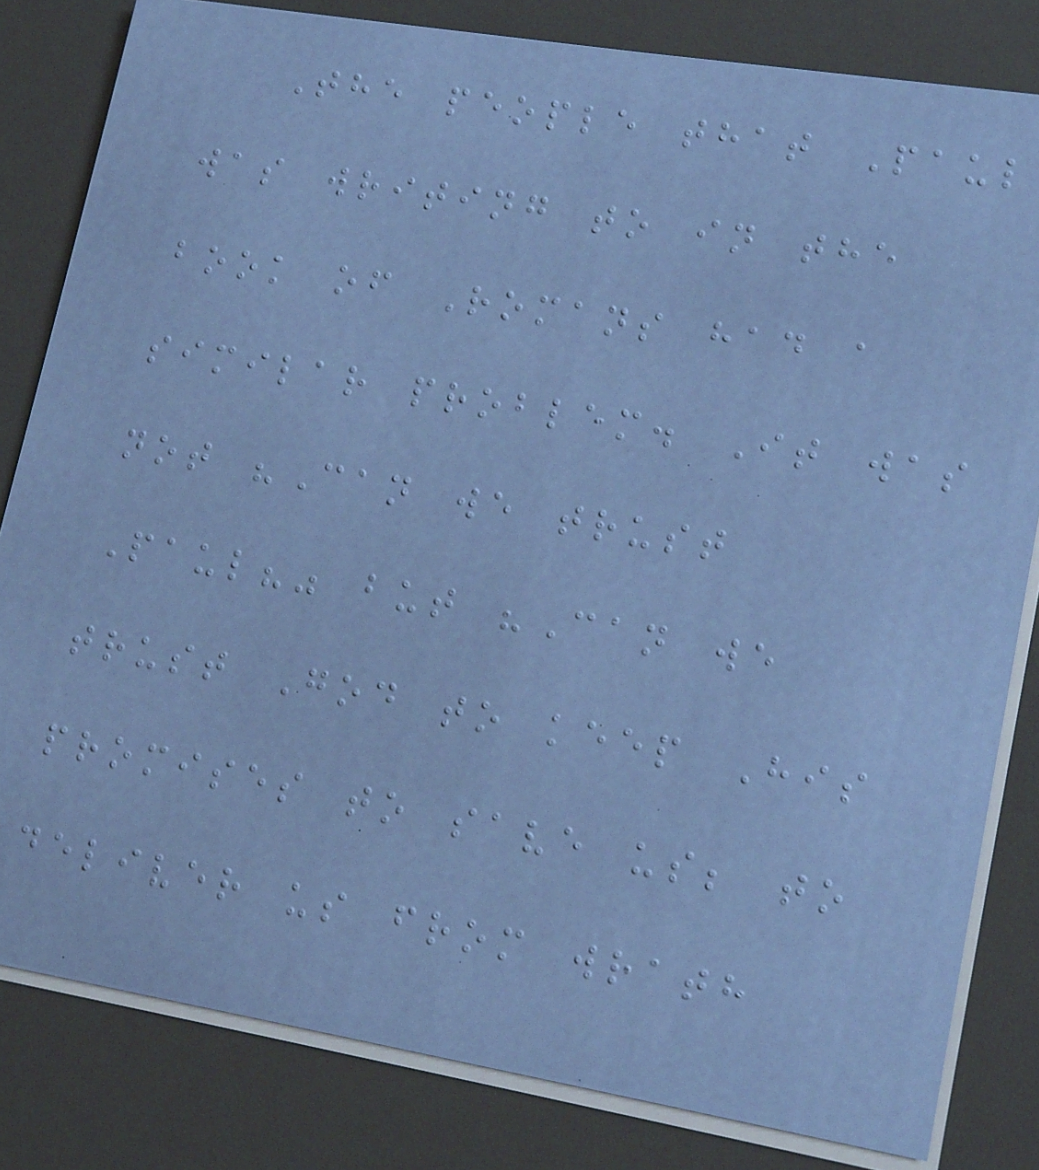The people that Paul
was writing to in the
book of Romans had a
similar problem. It was
not "Can we trust
Paul?" but "Can we
trust God to keep His
promises to save us; to
deliver us from wrath
